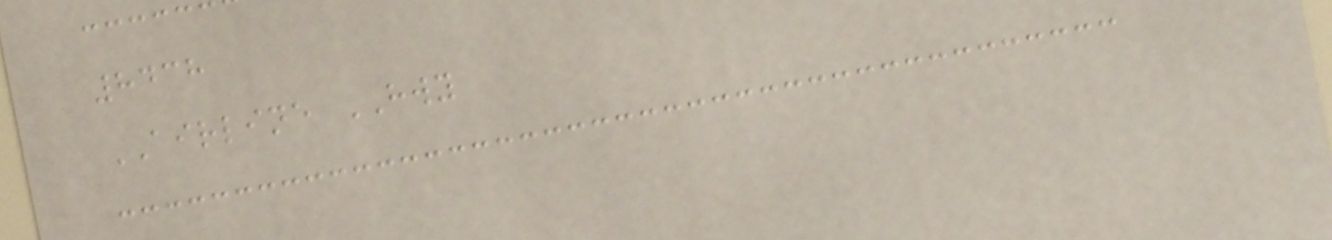8438
AIRLINE HWY
